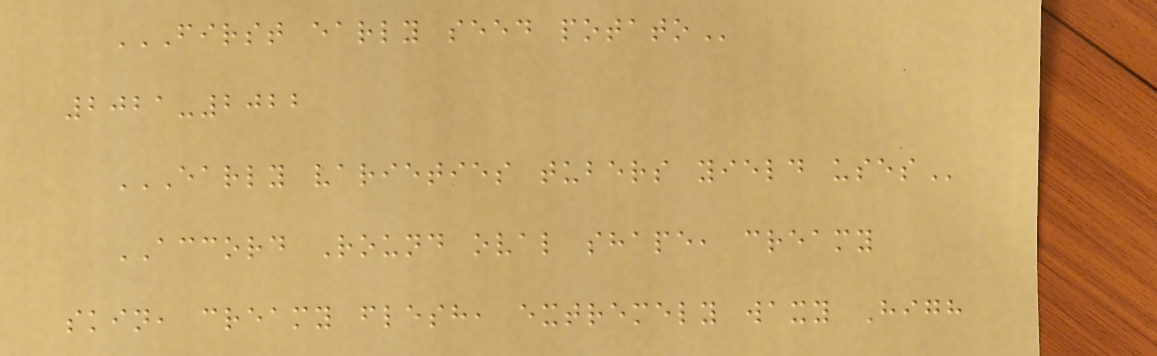FIRST EARLY SEED POTATO
2021-2022
EARLY VARIETIES TUBERS YIELD USES
ACCORD Round oval shape, creamy
skin, creamy flesh, extremely waxy High
